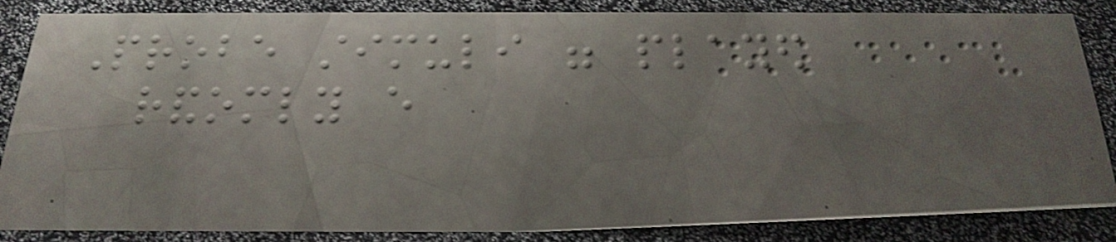Probe stimuli were played
randomly every
